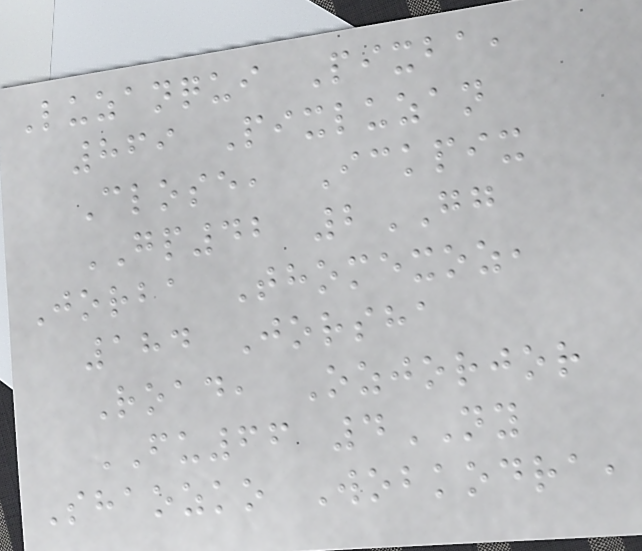Luzanqui Pixba,
869 Pixluzan
Close, Ickpix
GP42 2GG
Jorba Thomexoz,
184 Jorsha
Road, Ozjorjor
FU66 4NY
Shaozko Wobkodra,
